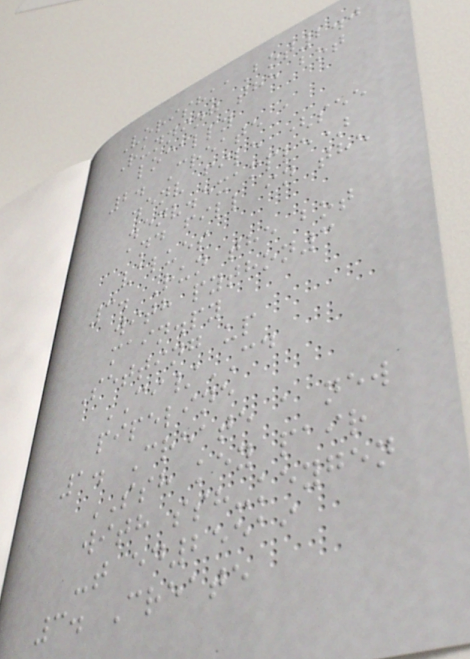VorishkaBot2.0
Running the bot
locally
2. Create a
.env file (see
.env.example)
and fill in the
values
3. Run the bot
with python3
main.py
Setting up
CI/CD
pipeline
1. Create a new
SSH key pair
with ssh-keygen
-t ed25519
3. Create
